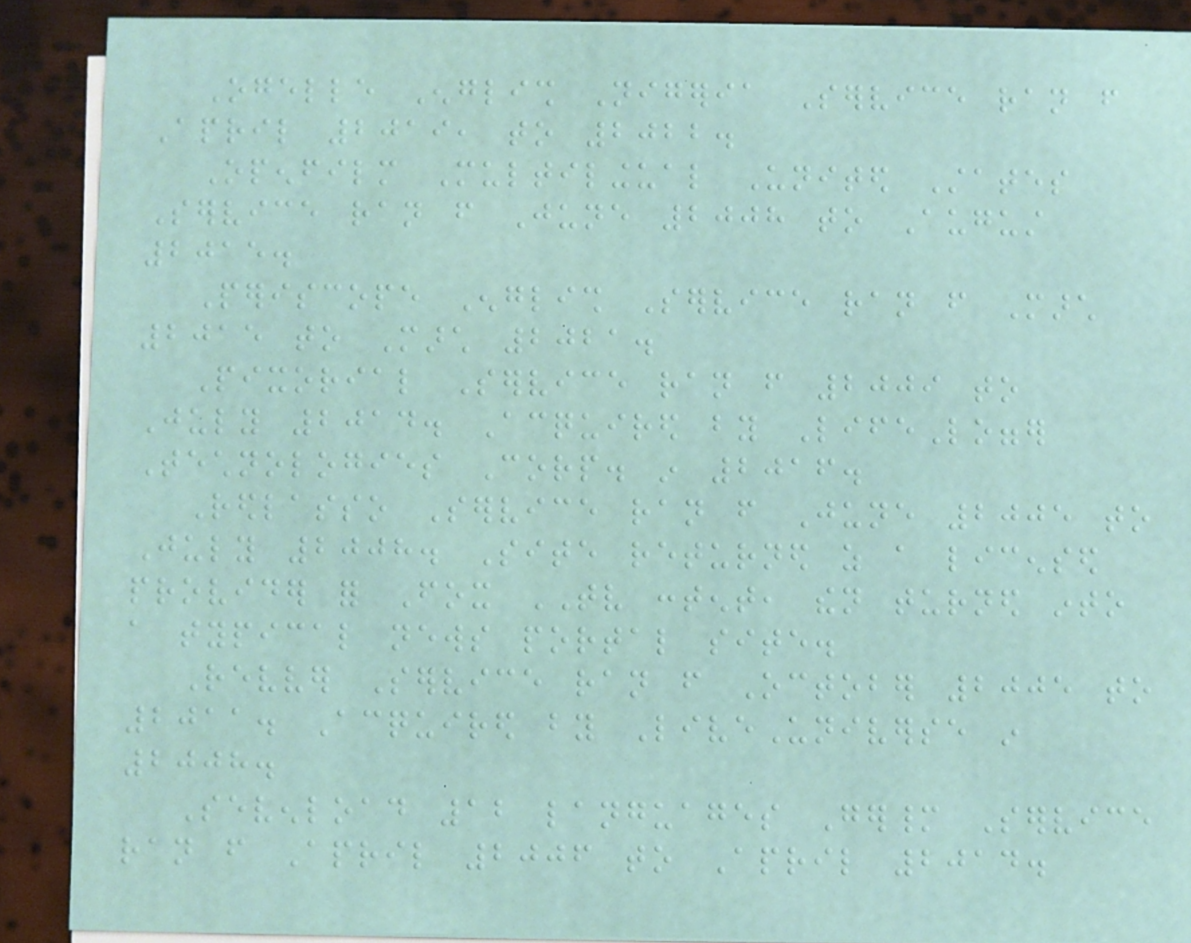Ogelle English Nigeria Service ran from
April 2019, to 2022.
Openfilm Multilingual United States
Service ran from June 2008 to August
2015.
Periscope English Service ran from March
2015 to March 2021.
Pixorial Service ran from 2009 to
July 2014. Acquired by LifeLogger
Technologies Corp. in 2016.
Redlasso Service ran from June 2005 to
July 2008. Site returned as a licensed
provider for Fox TV content, then turned into
a typical news portal site.
Revver Service ran from October 2005 to
2011. Acquired by LiveUniverse in
2008.
Sevenload 12 languages Germany Service
ran from April 2006 to April 2014.
